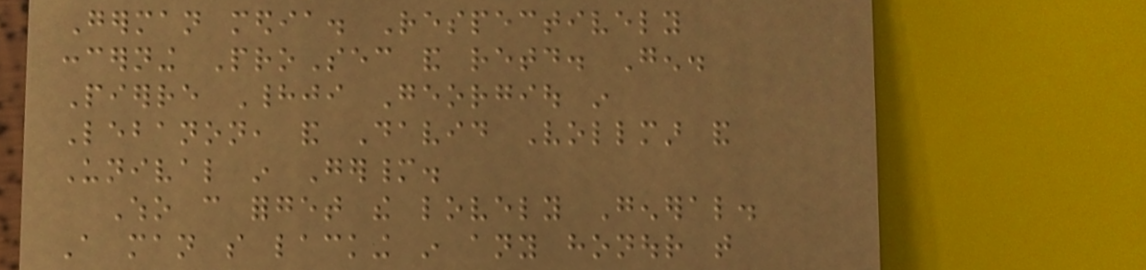German media. Respectively
concerning ProSec and retd. Gen.
Pierre Hadji Georgiou in
Lebanon, and David Vollmar and
Unival in Germany.
Who can forget the lovely General.
A man so lacking in any honour that
